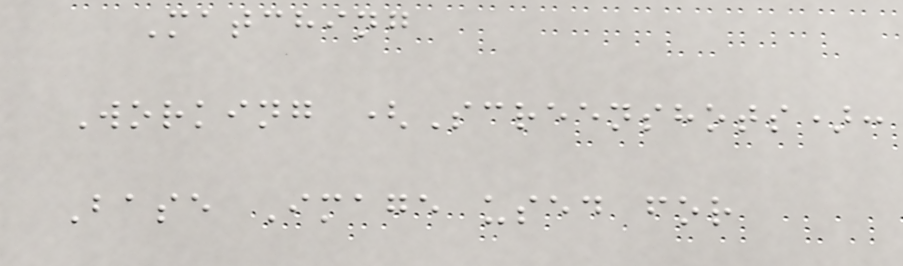Matching
Working (Screenshots):
Base Image used for
